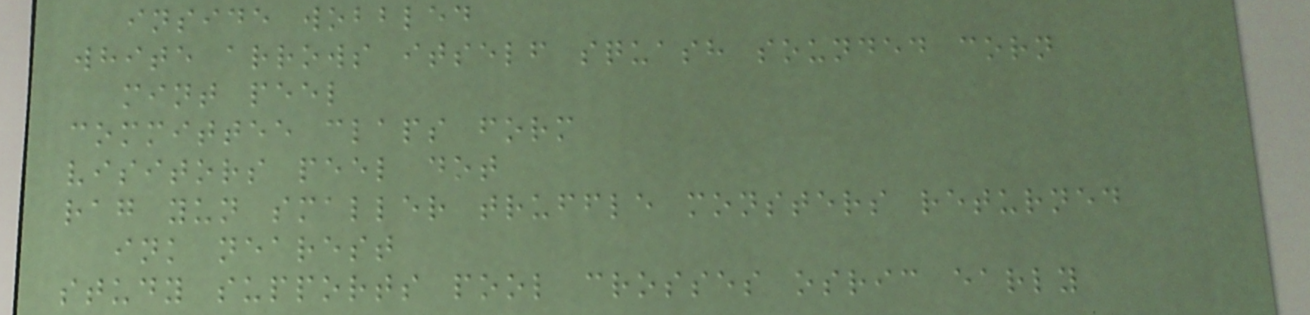inside wobbled
white arrows itself squash sounded corn
mint peel
committee claps form
visitors peel dot
rag yun smaller truffle monsters returned
ink nearest
study supports pool crosses osric early
